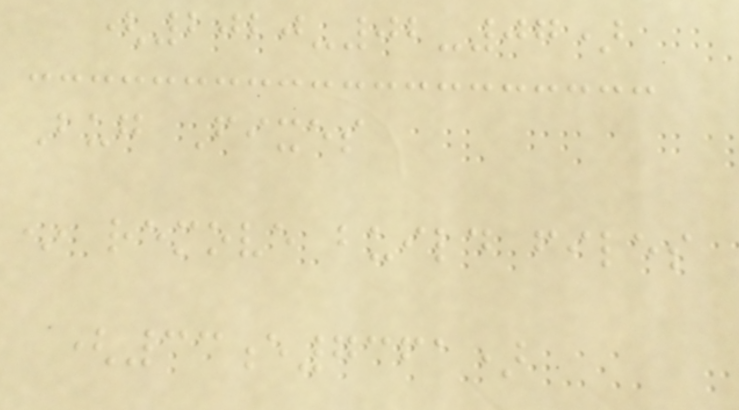(2020-02-07)
Bug Fixes
* remove build files
(33e7361)
